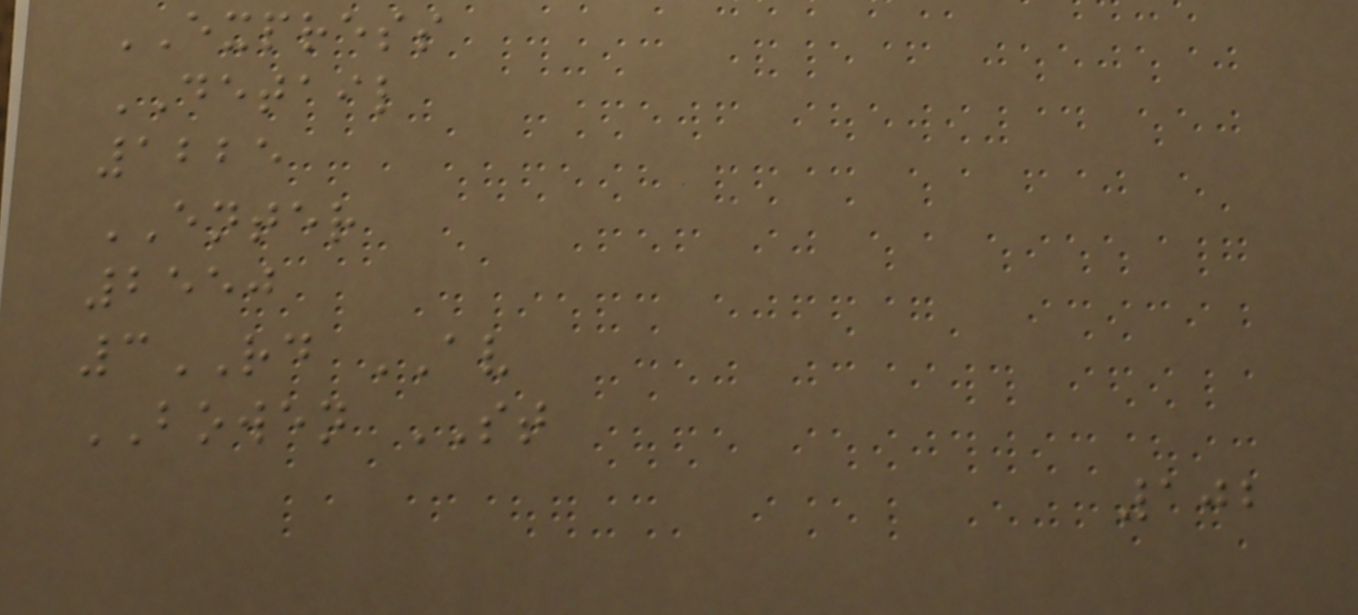EXPRESS
DETAIL
1225
ENTER
2550
3RD AV
BOWEN ST
102
